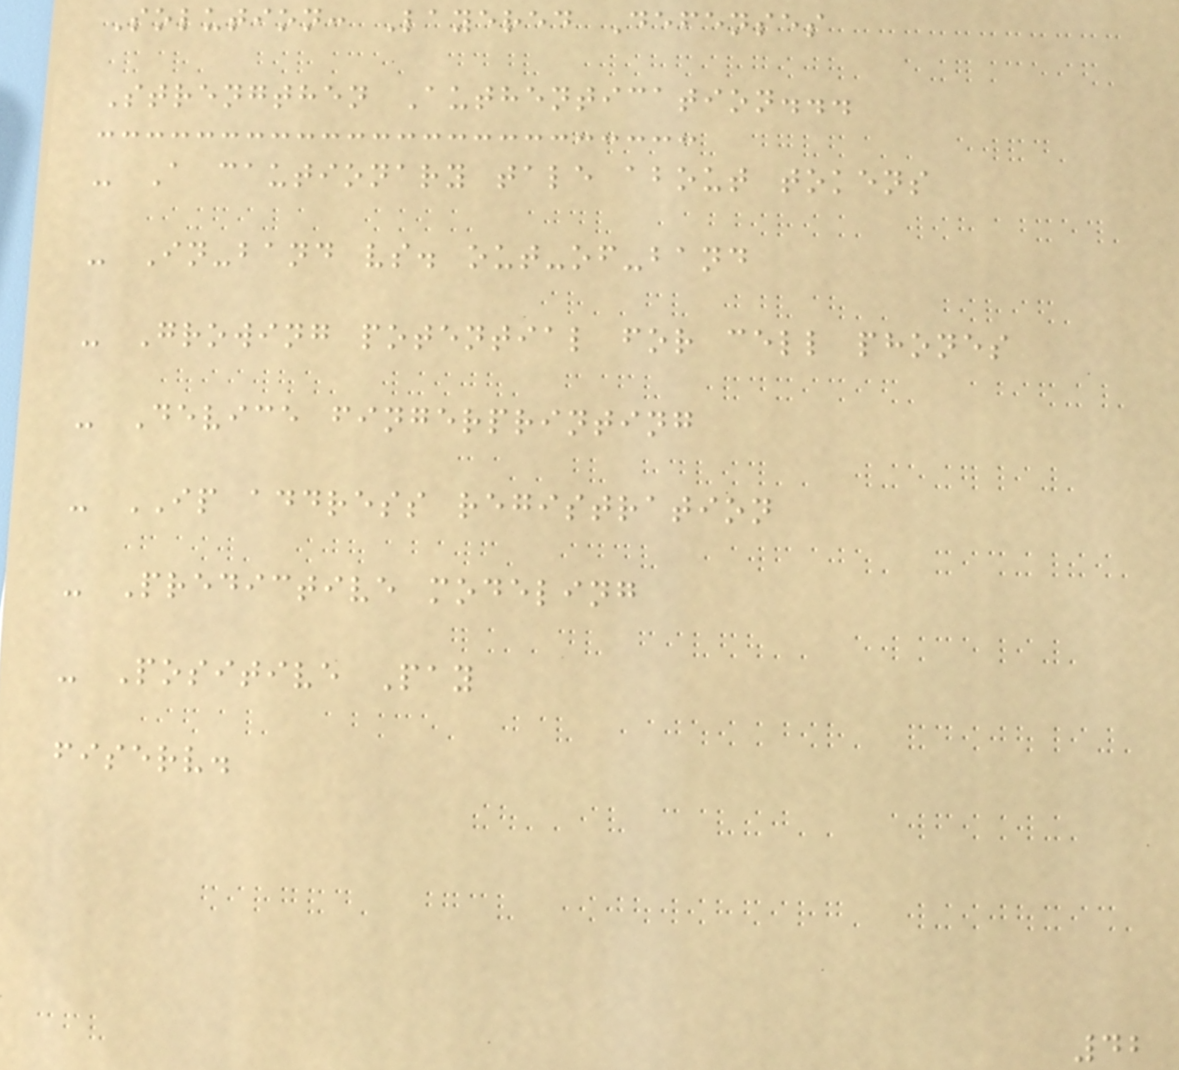Solution: Layered Defenses
Strengthen Authentication...
- A cautionary tale about tokens
- In-band vs. out-of-band
- Growing potential for cell phones
- Device fingerprinting
- IP address registration
- Predictive modeling
- Positive Pay
fiserv.
42
